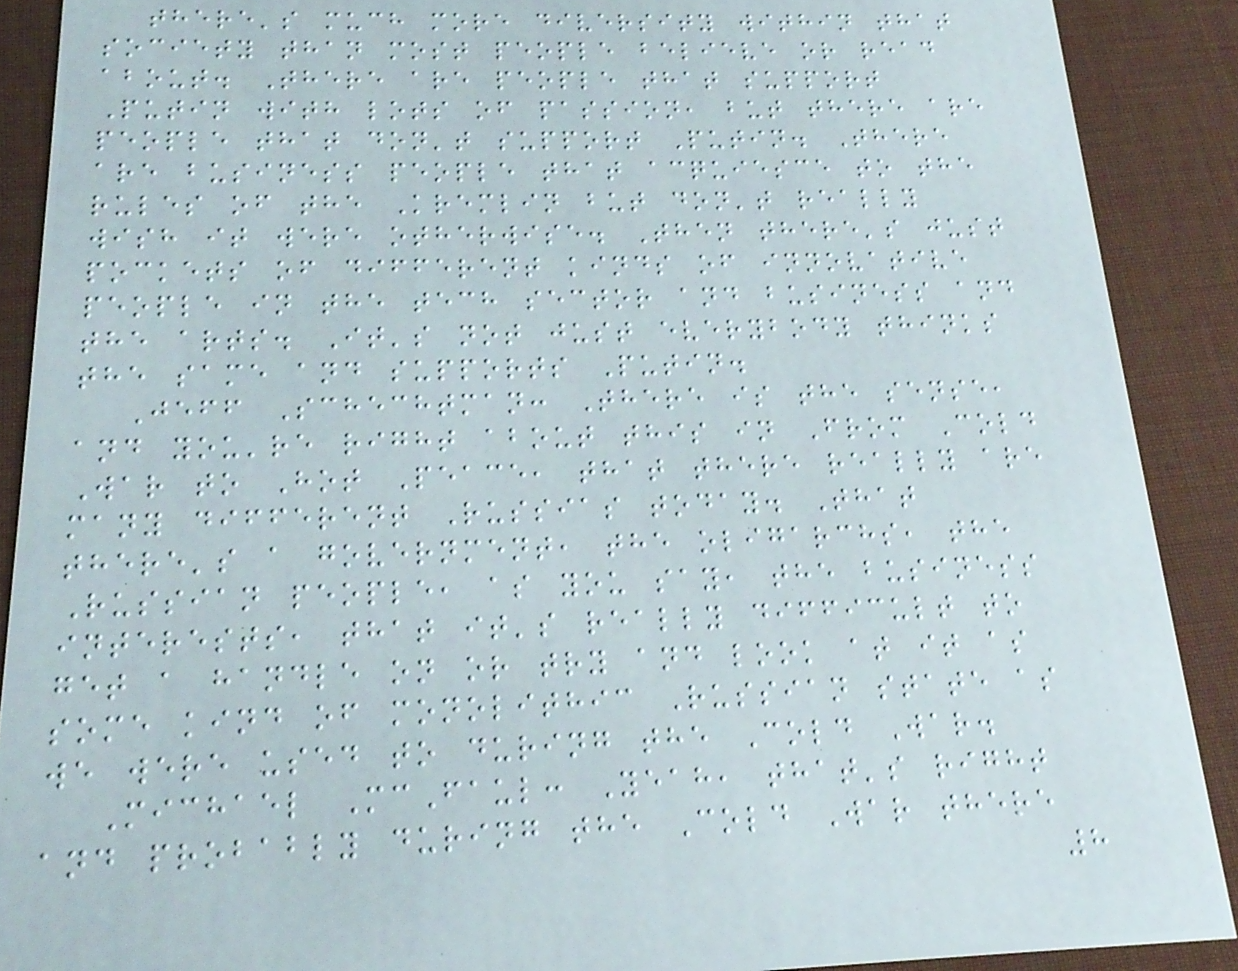there's much more diversity within that
society than most people believe or read
about. There are people that support
Putin with lots of passion, but there are
people that don't support Putin. There
are business people that acquiesce to the
rules of the Kremlin but don't really
wish it were otherwise. Then there's just
pockets of different kinds of innovative
people in the tech sector and business and
the arts. It's not just everybody thinks
the same and supports Putin.
Jeff Schechtman: There is the sense,
and you're right about this in From Cold
War to Hot Peace, that there really are
many different Russias today. That
there's a government, the oligarchs, the
Russian people, as you say, the business
interests, that it's really difficult to
get a handle on or try and look at it as
some kind of monolithic Russian state as
we were used to during the Cold War.
Michael McFaul: Yeah, that's right
and probably during the Cold War there
8
